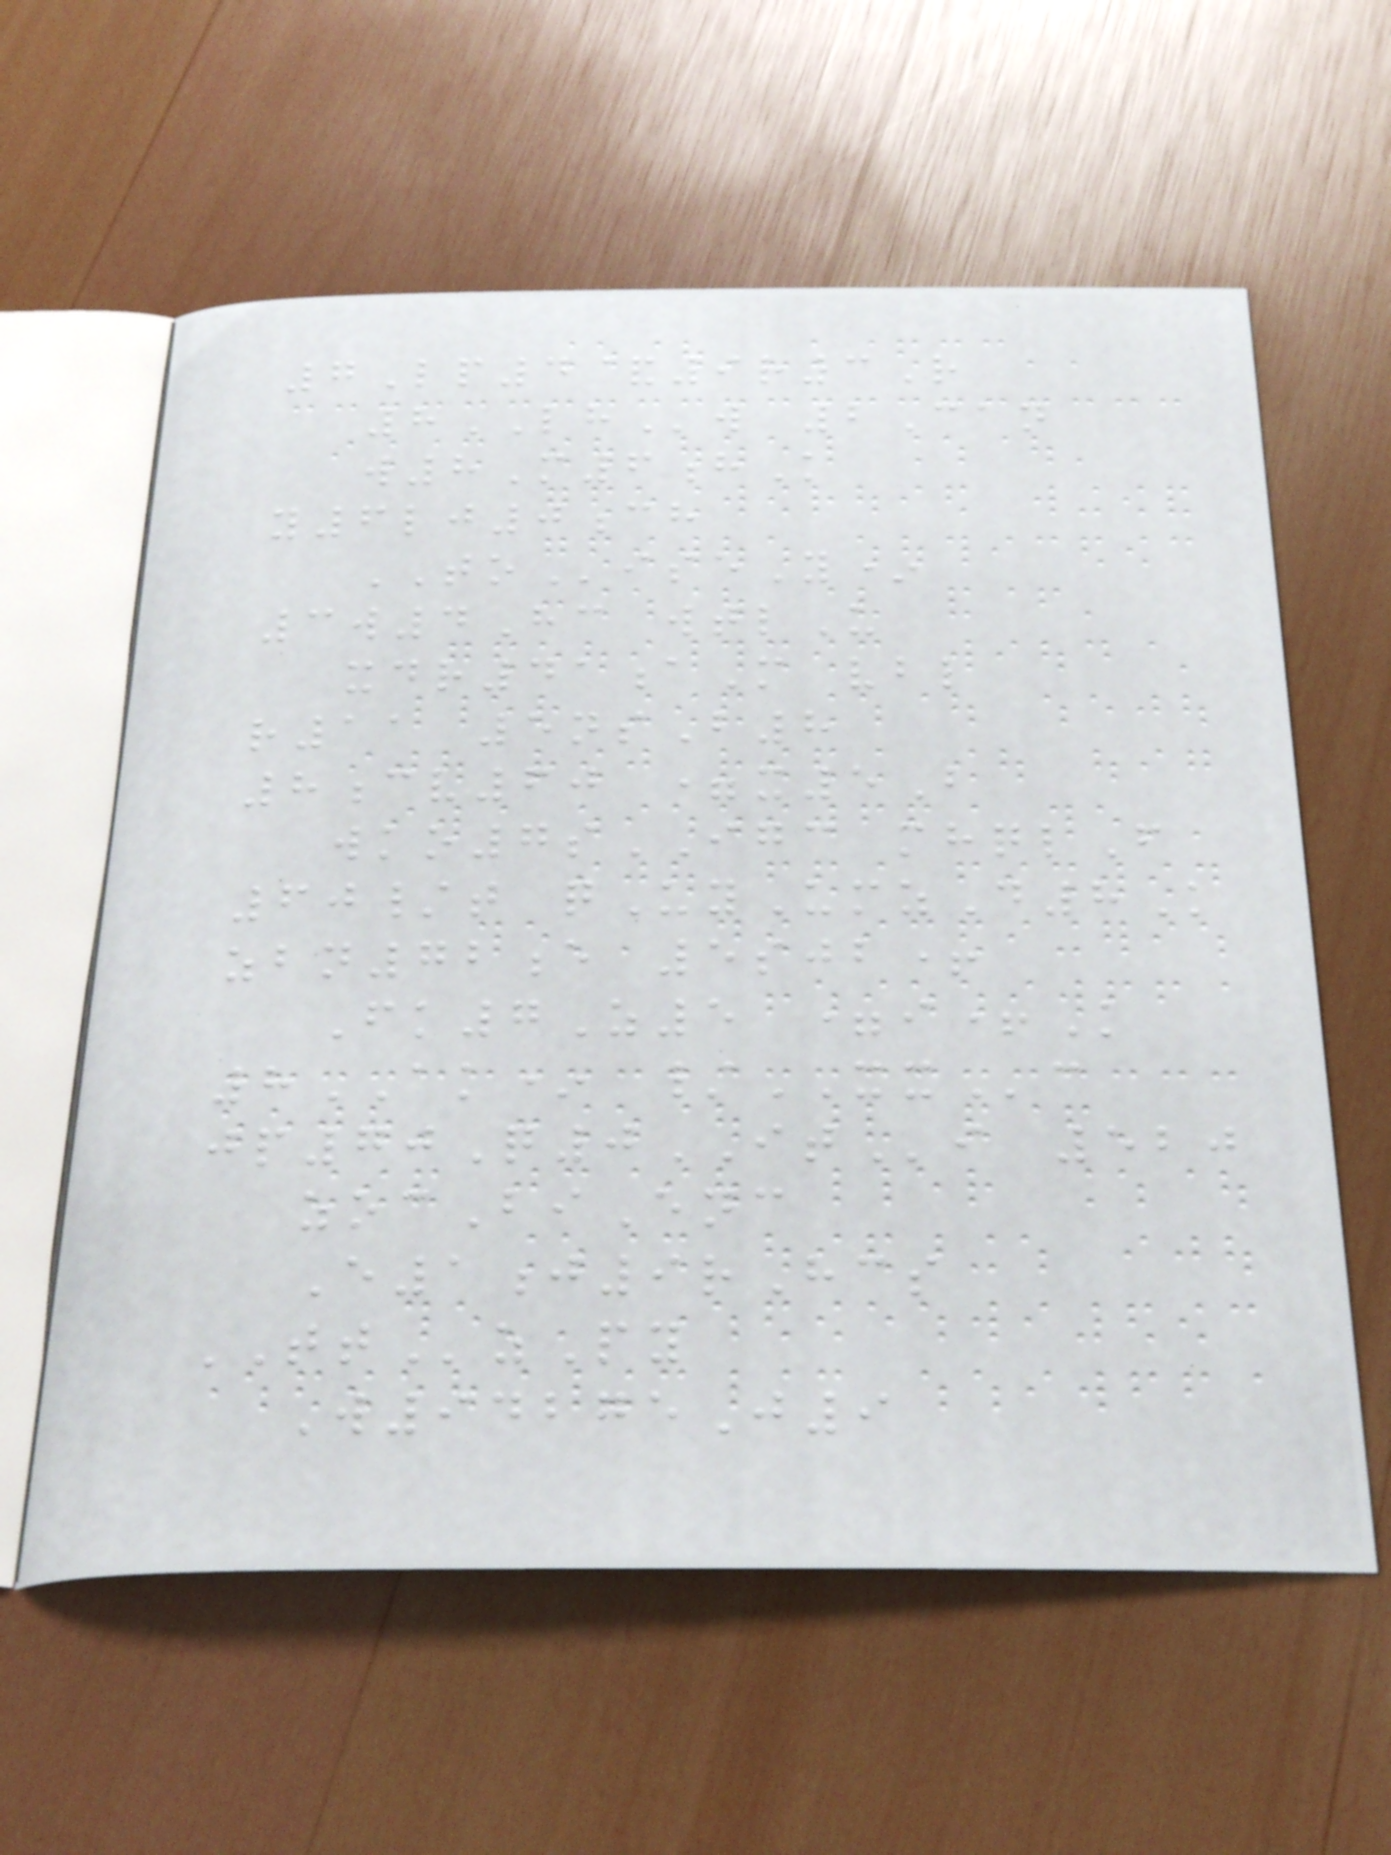7Lp4&9r3R
8LHw 2Can
w8M6hK
y6lj0ch
TOiseY*
3w4Hc wtlU
xdr41aM vbl
r11 5nsB8
8cv60 =x5B
wko7sIGC mhqlF
60/t qUyUmzD8K
zbn72e 5sjb+
Fk7Z5 =i+K
8AK* /XXc
jp70Q0ITi 520
zocBiEnc
E1j9rHcs
TTzPy
W94275J9
